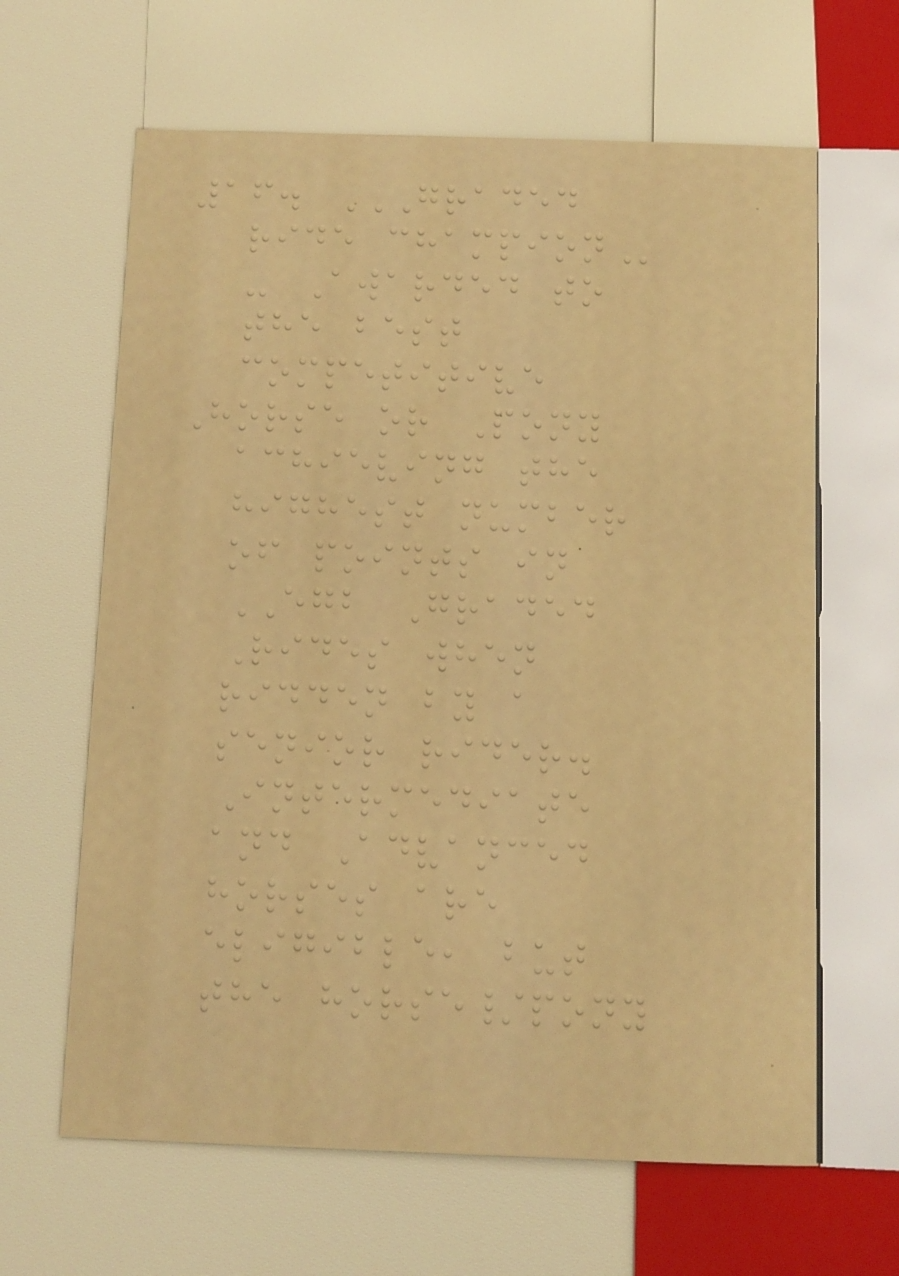16. GRADED
RIDE CHAMPION
- Awarded to
the best
competitive
Horse or Pony
achieving the
highest number
of points in
EGB Graded
Rides when
ridden by a
senior rider.
Intermediate
and Advanced
horses are
eligible, but
the horse/pony
